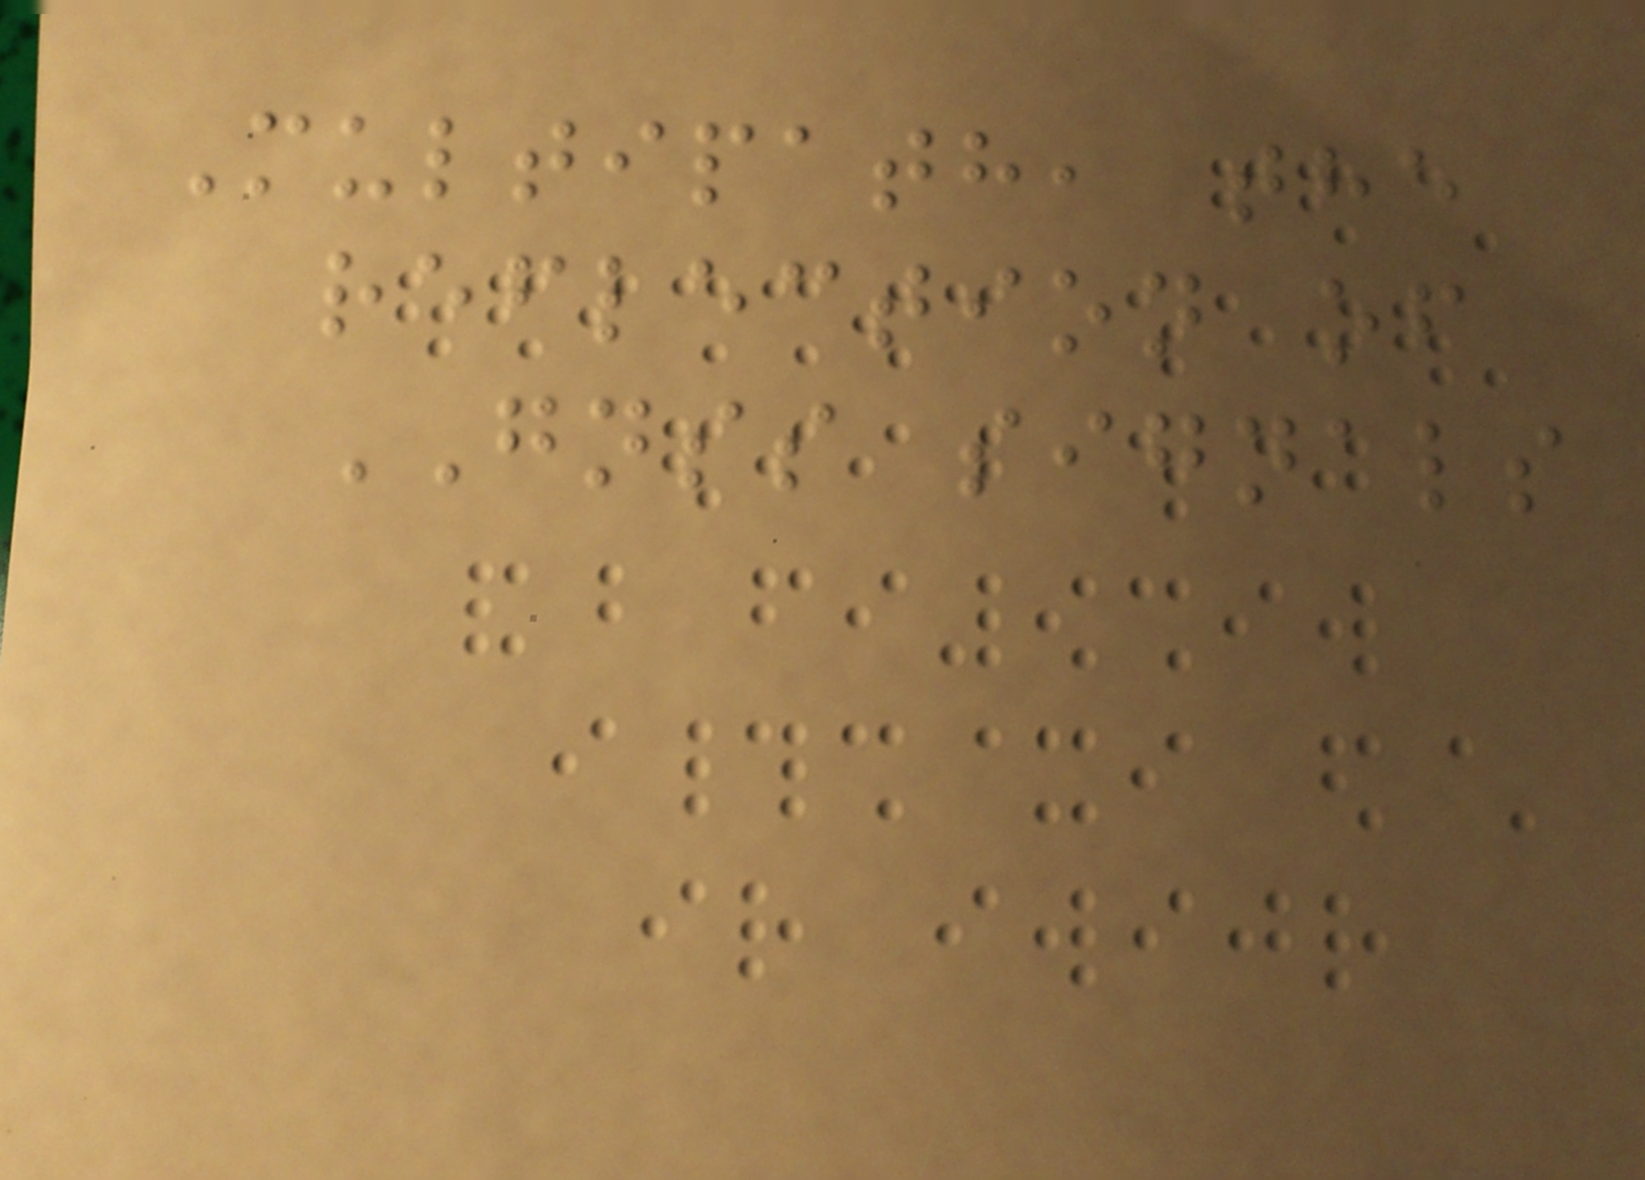Multipath, the
reflection of
GNSS signals
